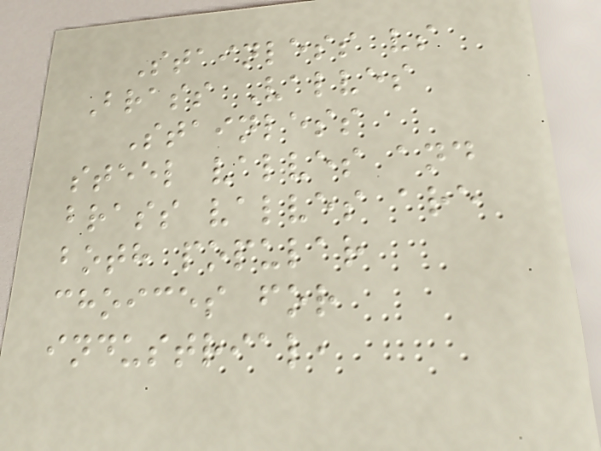Stainless vs
Brass Valves
Stainless
steel valves and
brass valves are
both popular
choices for
industrial,
